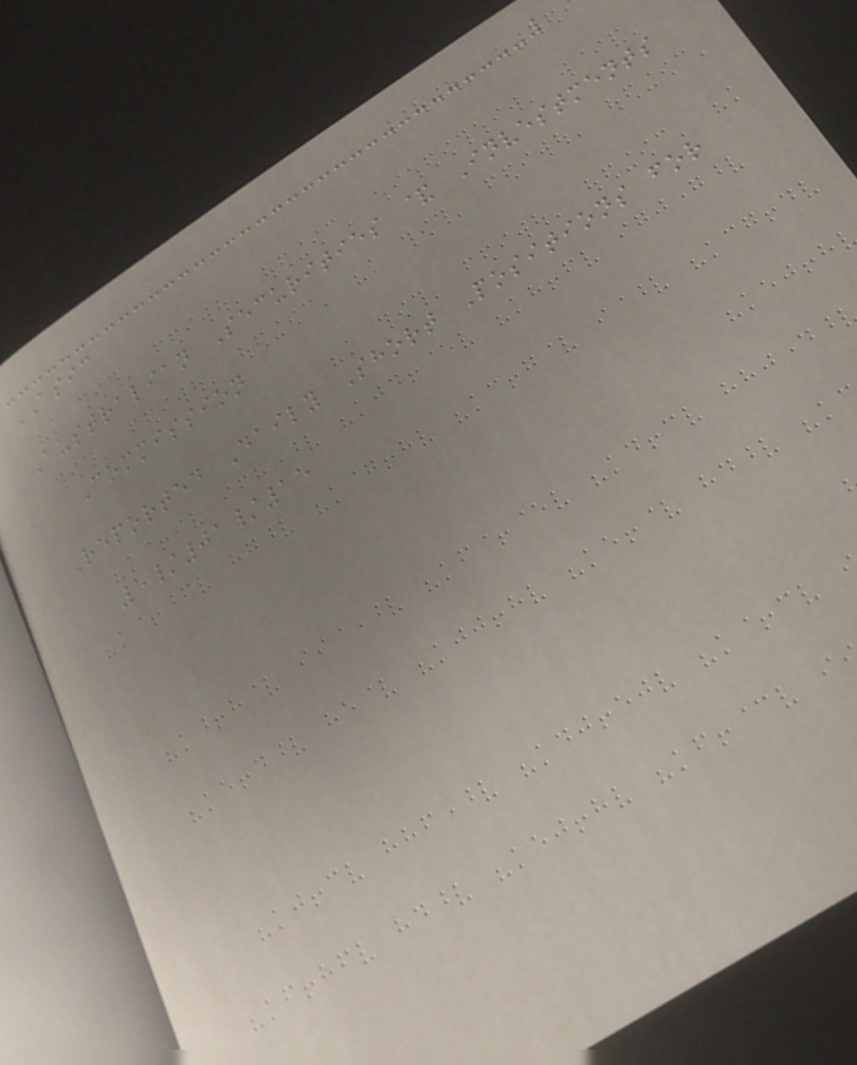ASIC
Australian Securities & Investments
Commission
Reported Daily Short Positions for
5/01/15
